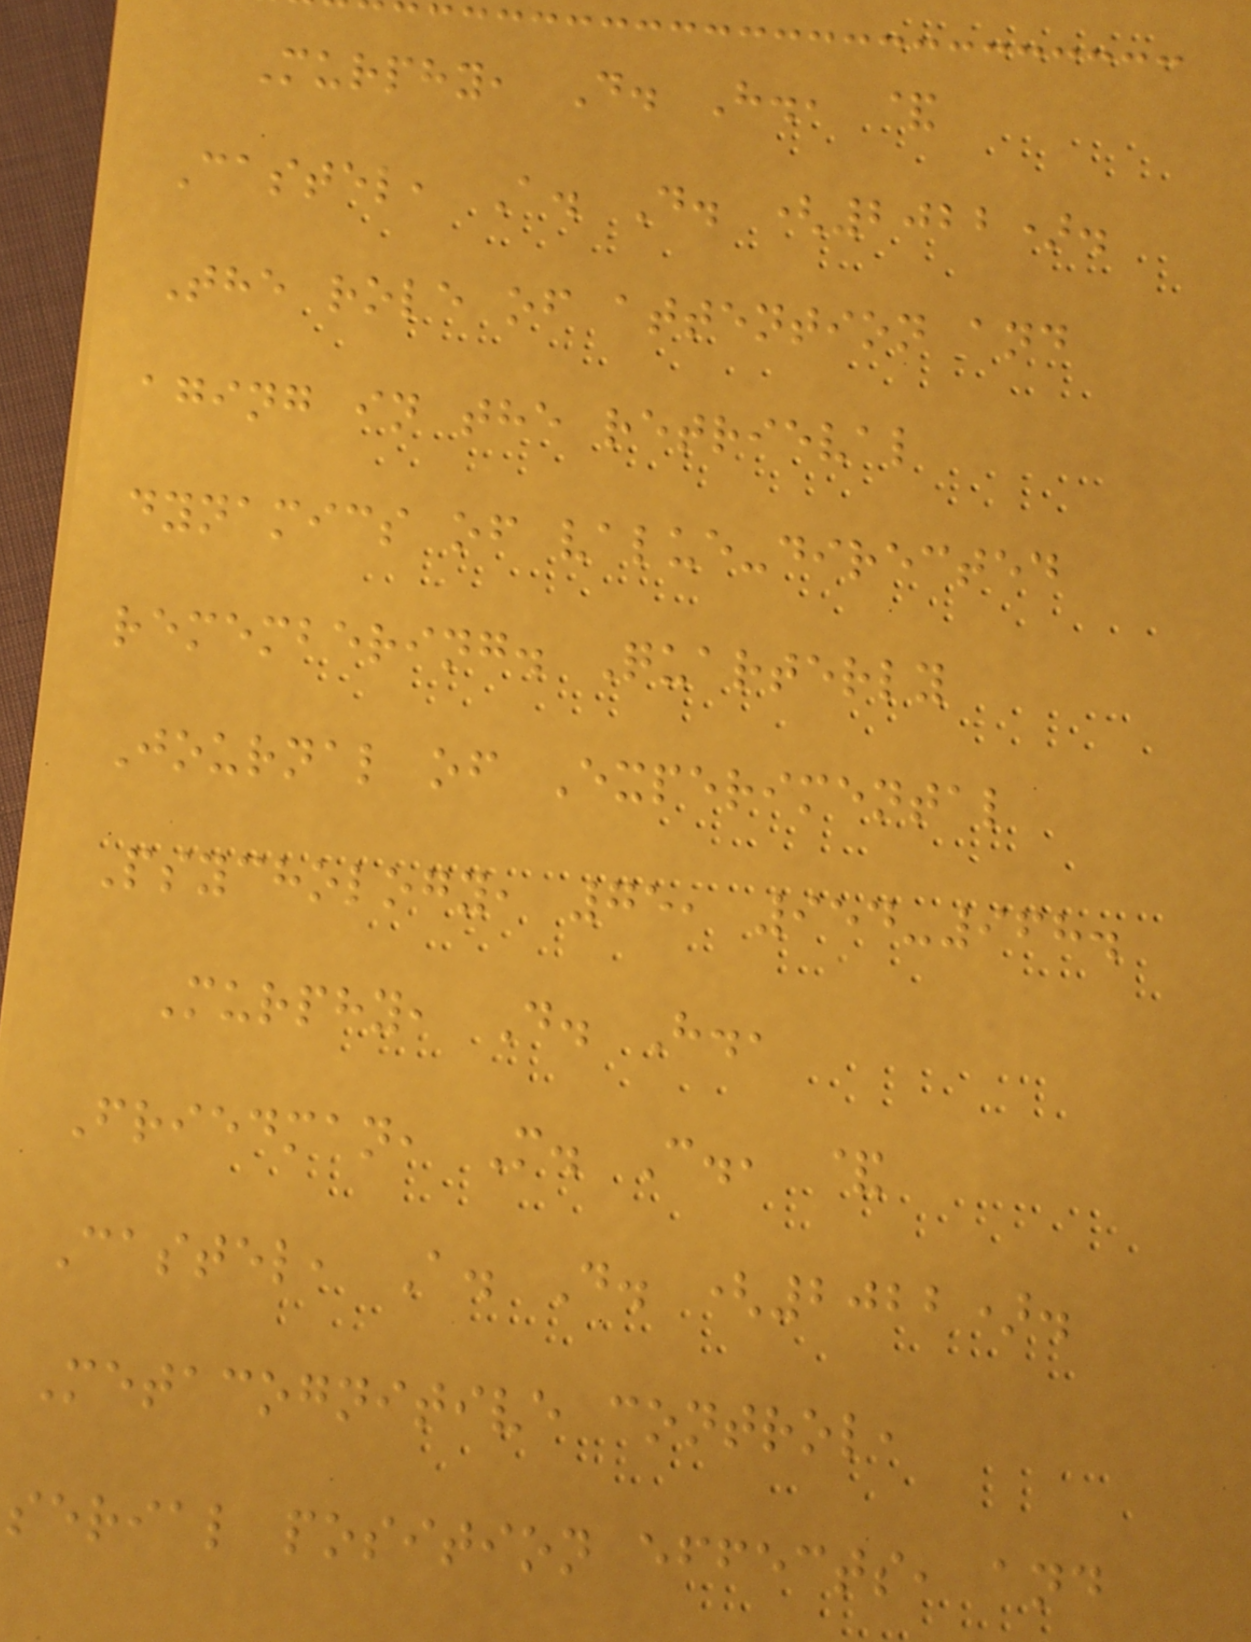Murphy, D. H., &
Castel, A. D. (2022).
The role of attention and
aging in the retrieval
dynamics of value-directed
remembering. Quarterly
Journal of Experimental
Psychology, 75, 954-968.
Murphy, D. H.,
Friedman, M. C., &
Castel, A. D. (2022).
Metacognitive control,
serial position effects, and
